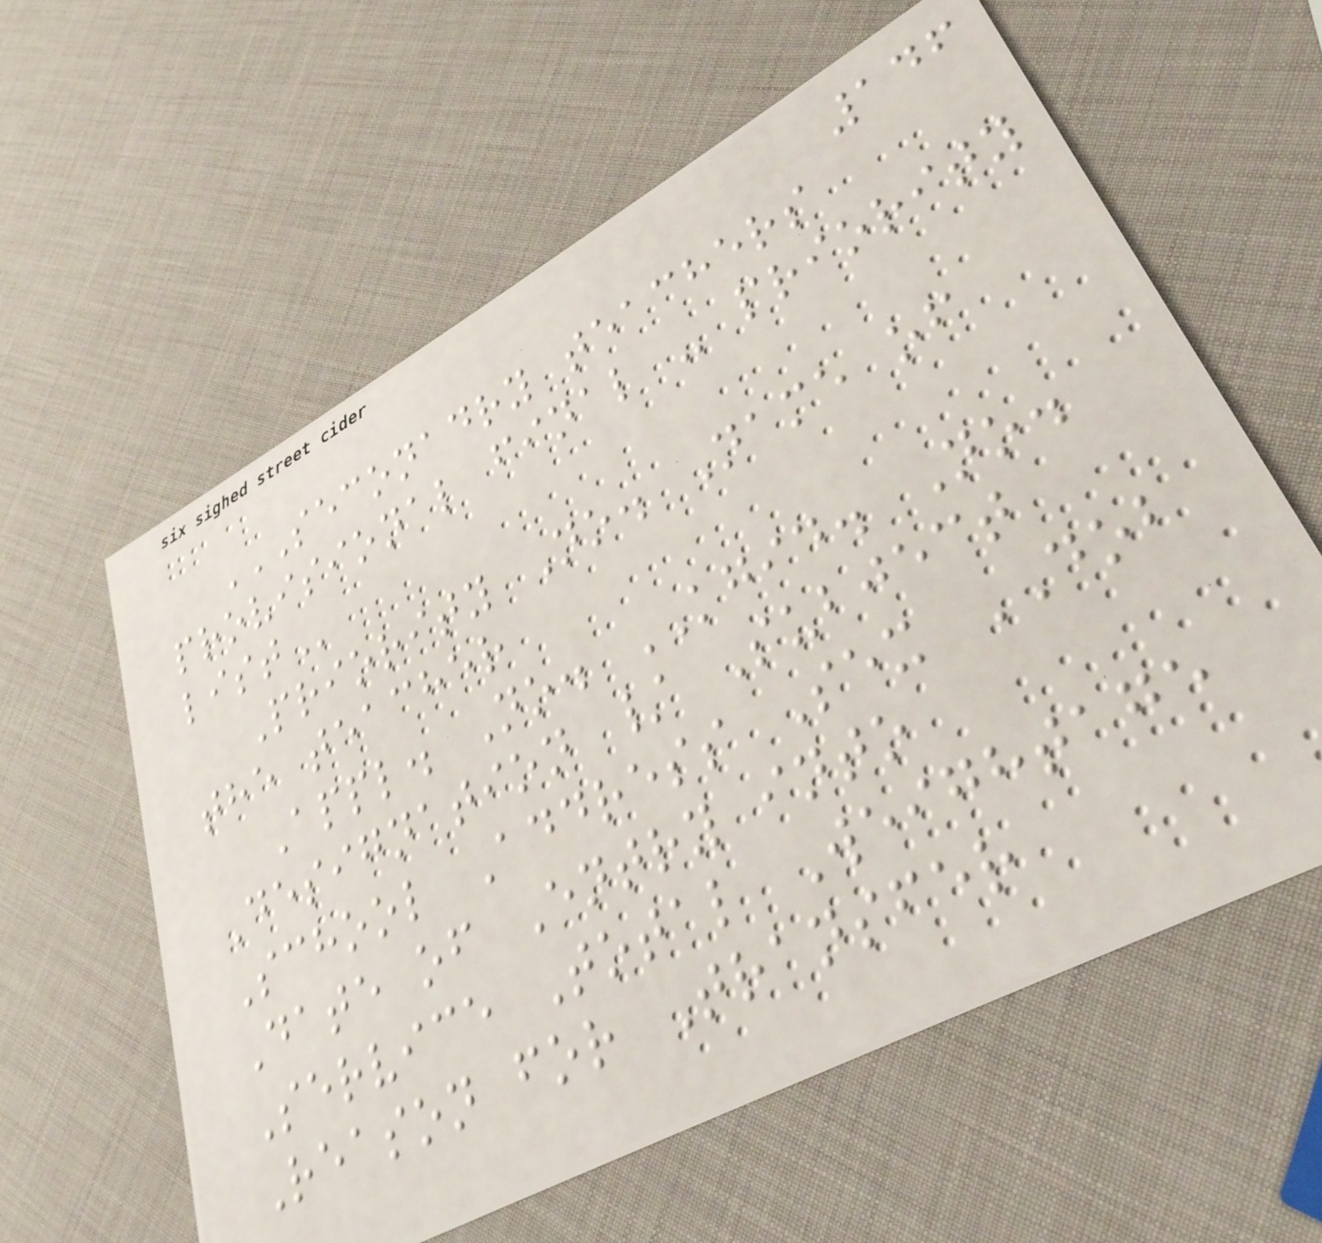146
SECONADRY TEACHERS
PROVISIONAL FINAL - PRIORITY
LIST
Priority No. Name of
the teacher
Appl. No. KGID. No.
Designation / Subject
School Address Sex DOB
Date of Entry into
Service Total Weightage
Reason for Transfer
